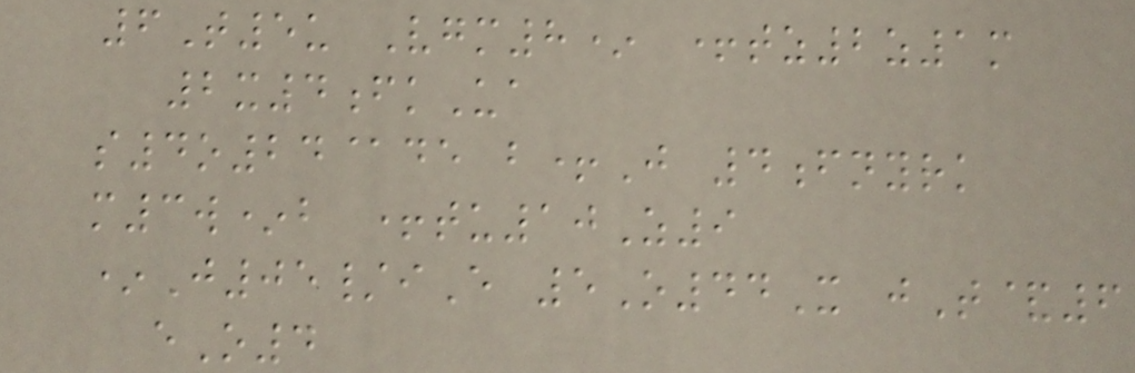6T5u Vgm8* +tz2z1m
2x4fkUa
s4o24@de b+J 4fnyrk
m3w*b +tu10Z9
*J05/iE 5O44X jT&6
eO4
